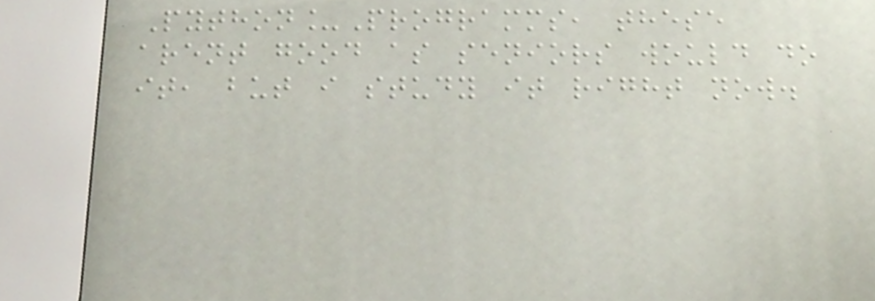Python_Programms, these
arent good as seniors would do
it, but i study it right now.
